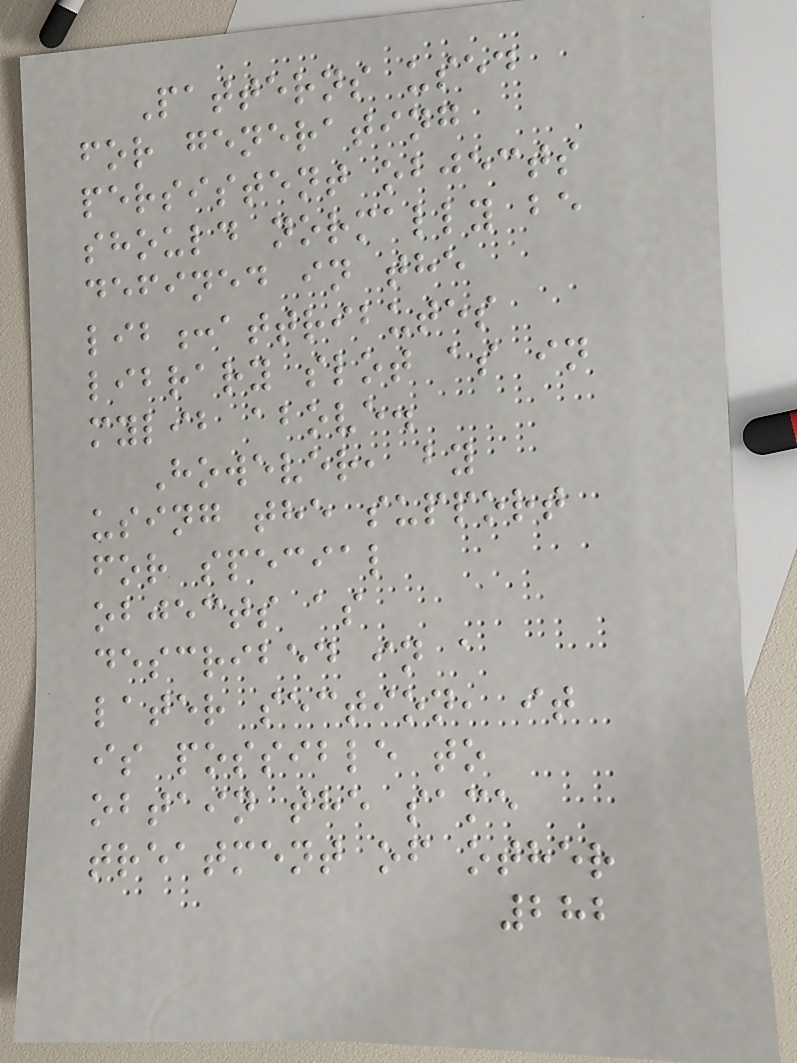Patterns used
for generating
persistent objects
should normally be
defined in the
lib:attributes
library slot as in
mylib above.
However, by
using the support
for special
objects as
described in a
later section, it
is possible to
obtain the same
treatment of other
282
